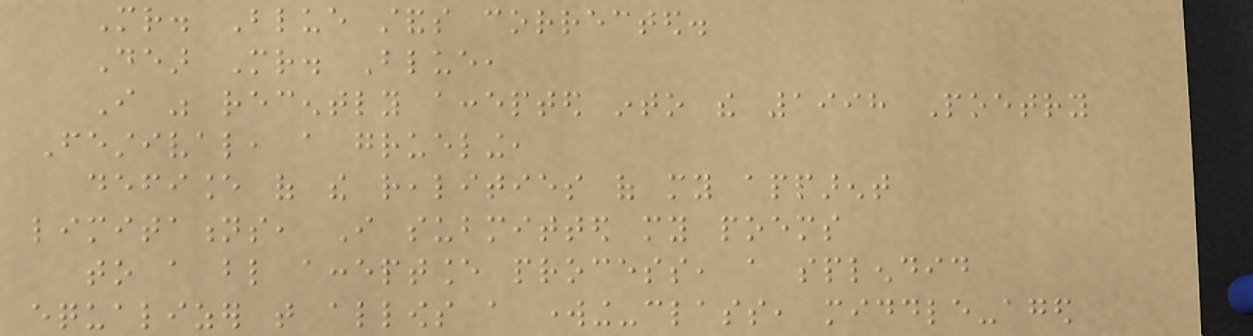Mr. Blue stands corrected.
Dear Mr. Blue,
I was recently accepted into the 1998 Poetry
Festival, a grueling,
defiance of the realities of my apparent
limitations, I submitted my poems
to a blind acceptance process, a splendid
equalizer that allows a working-class, middle-aged
